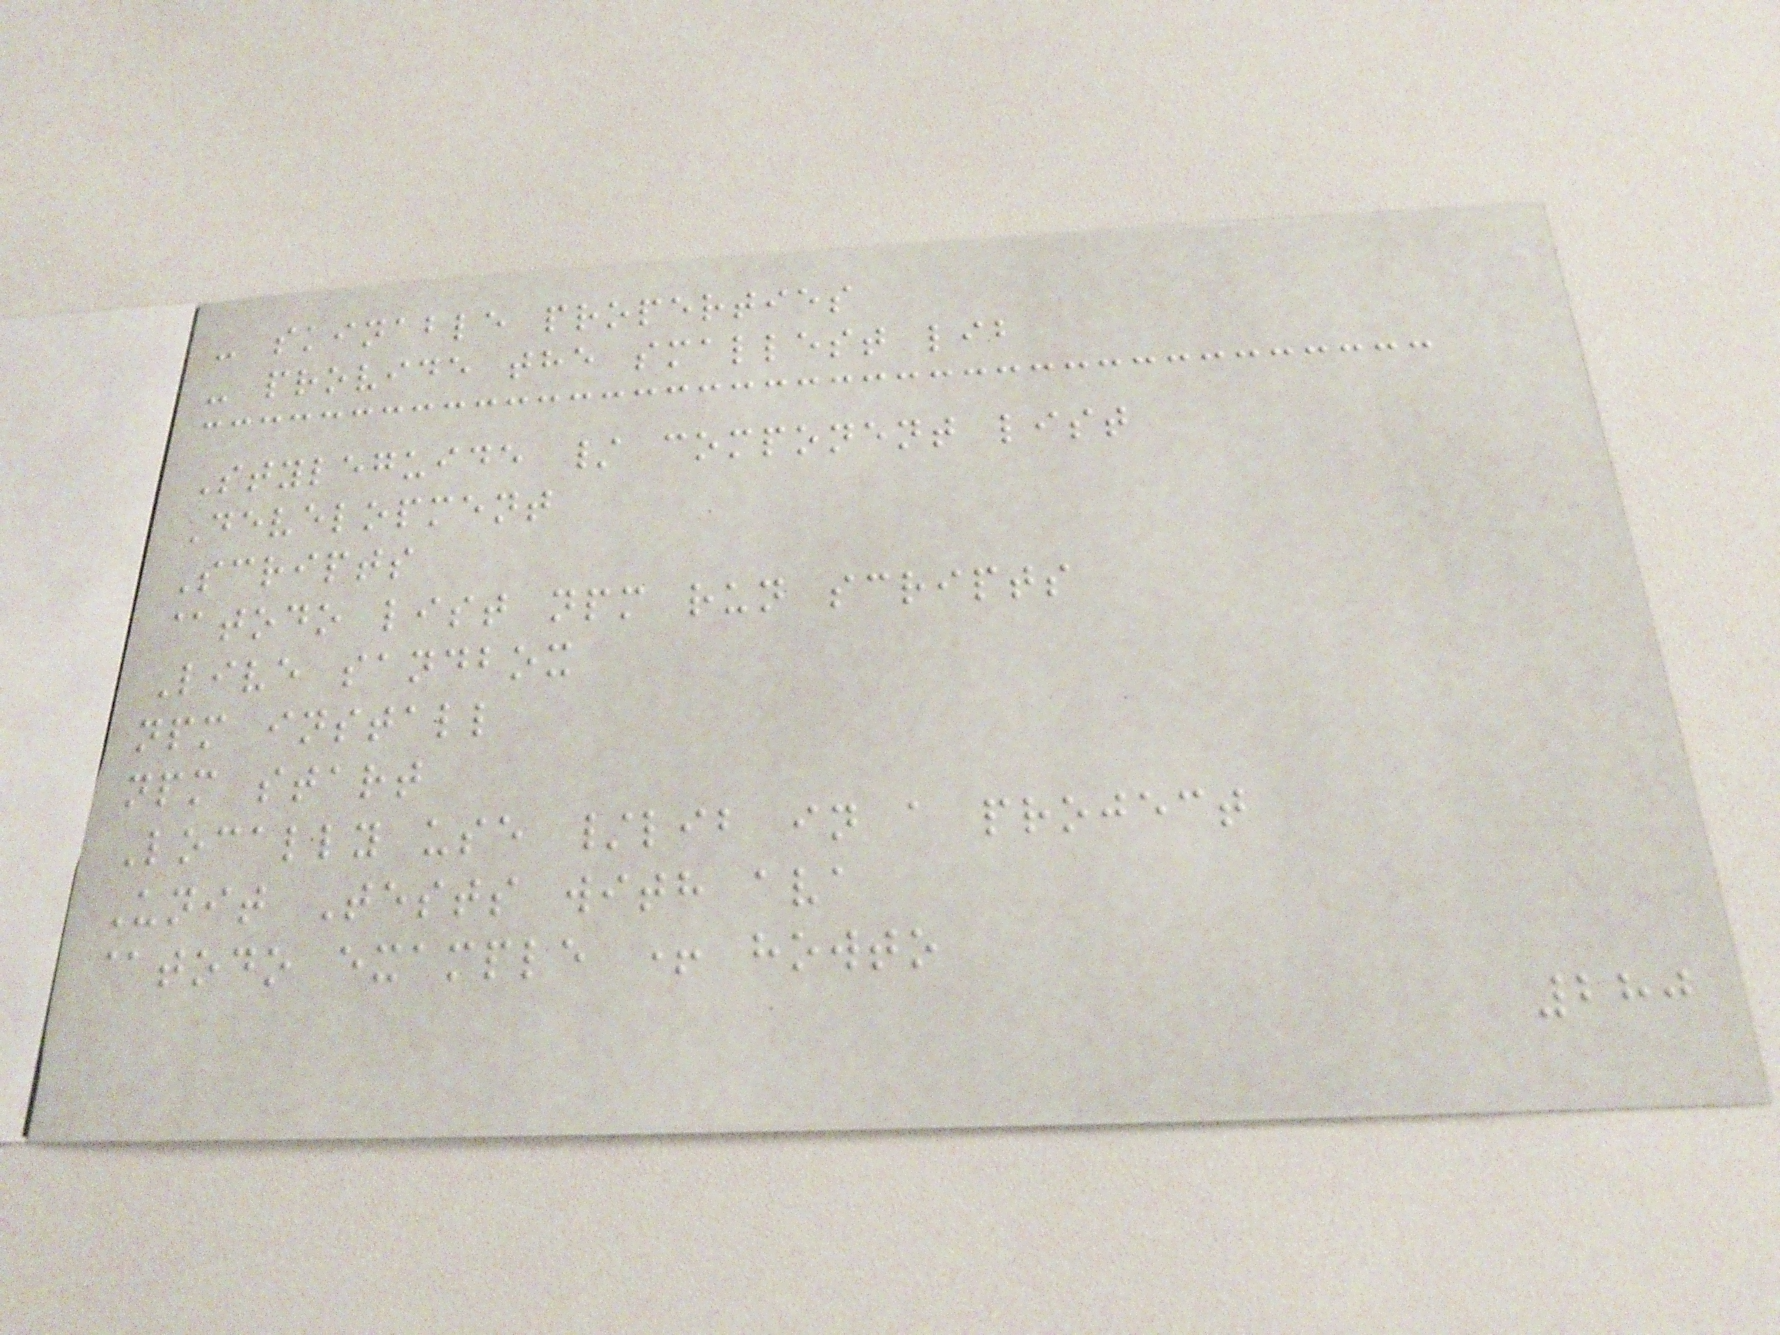- skinable properties
- provide the smallest lib
Styleguide / component list
Development
Scripts
@todo list npm run scripts
Live sandbox
npm install
npm start
Locally use /lib in a project
Unit Tests with ava
@todo example + howto
280
